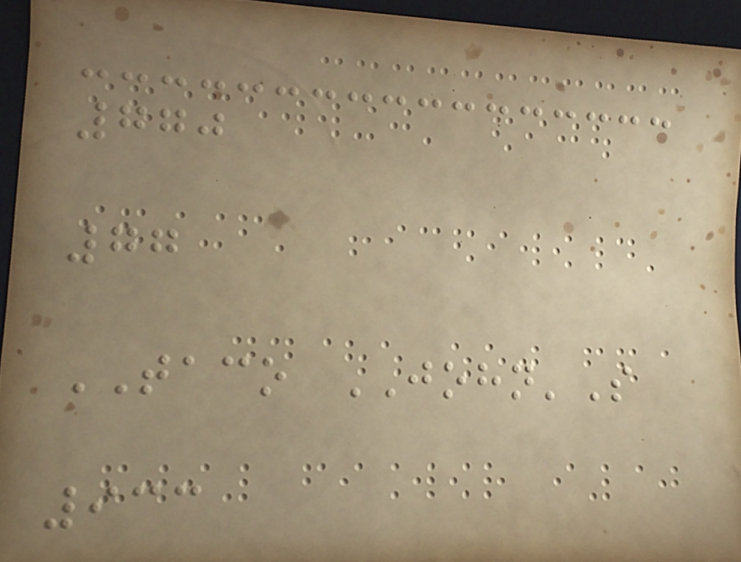770
77
TACO JOHN'S
933
